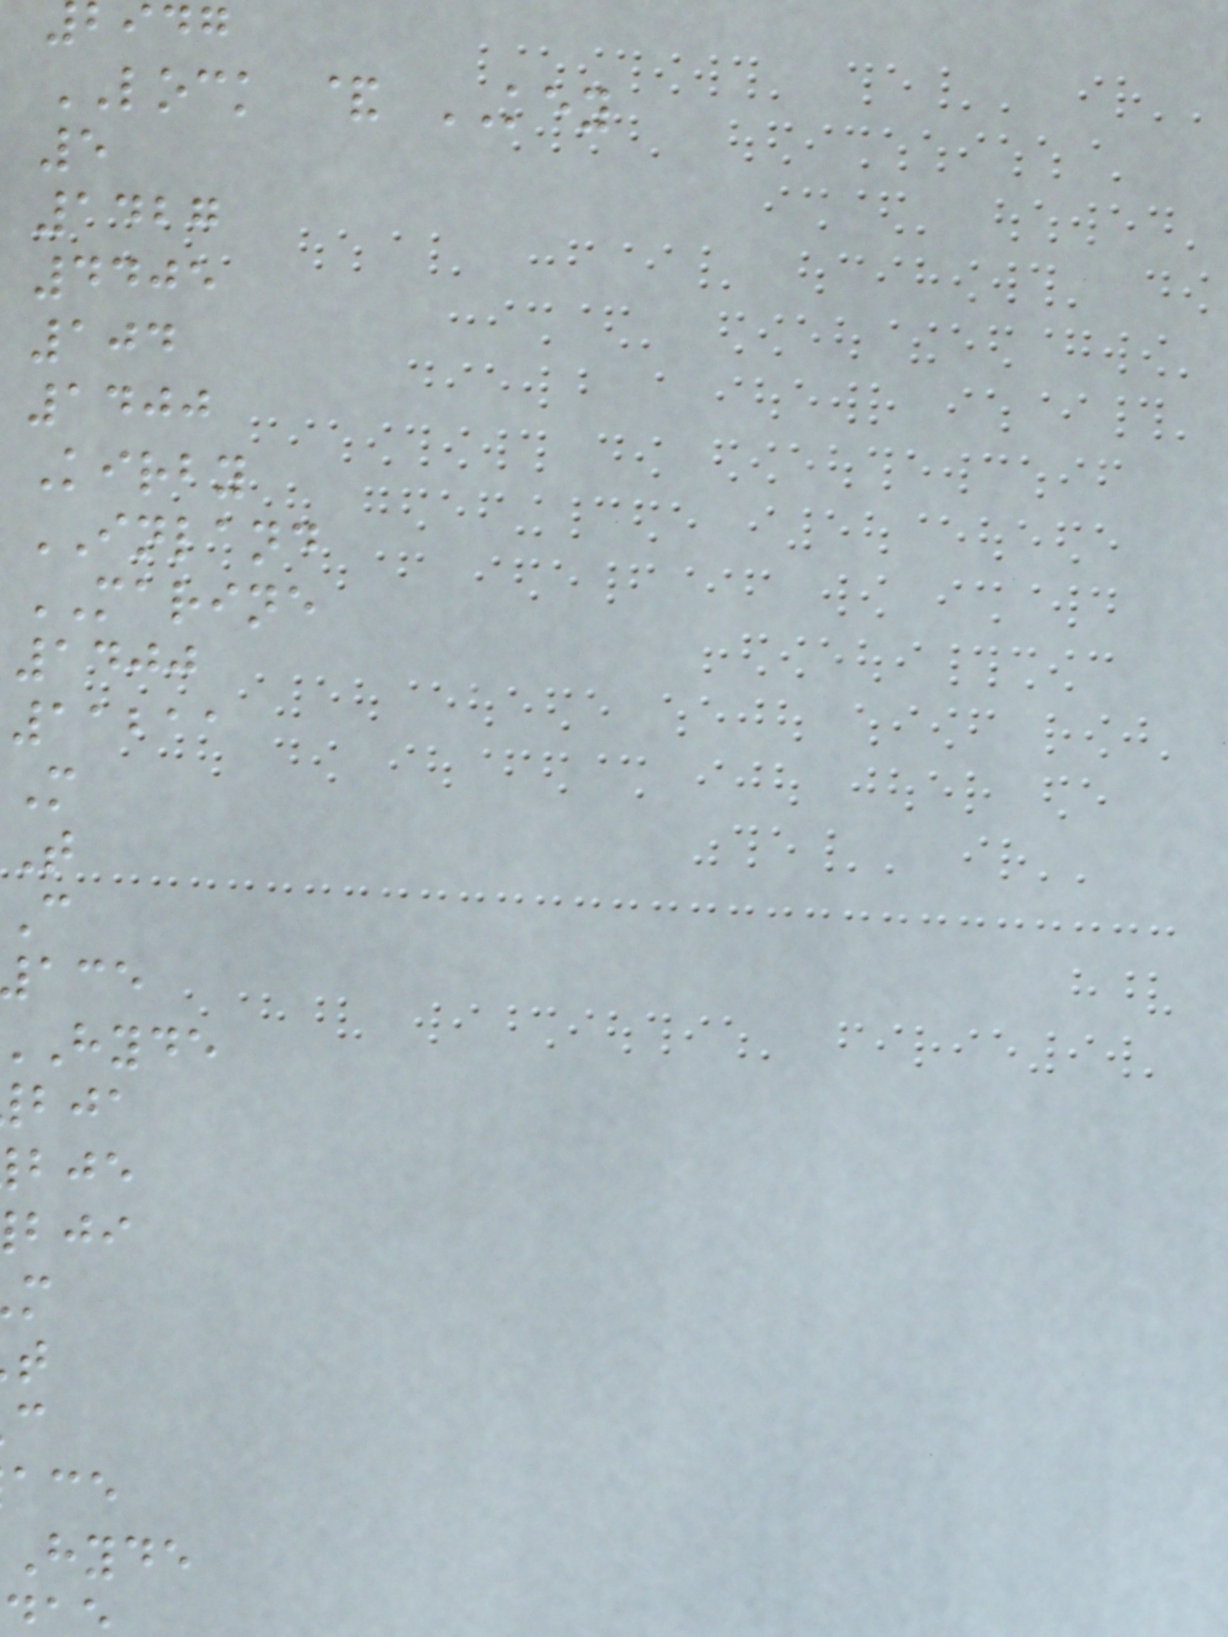bidg
LOCK & KEY
5
1427
4405
104
1400
Kirby
INLAND
MARINE
1400
11211
M
T
C
hyde
hyde
